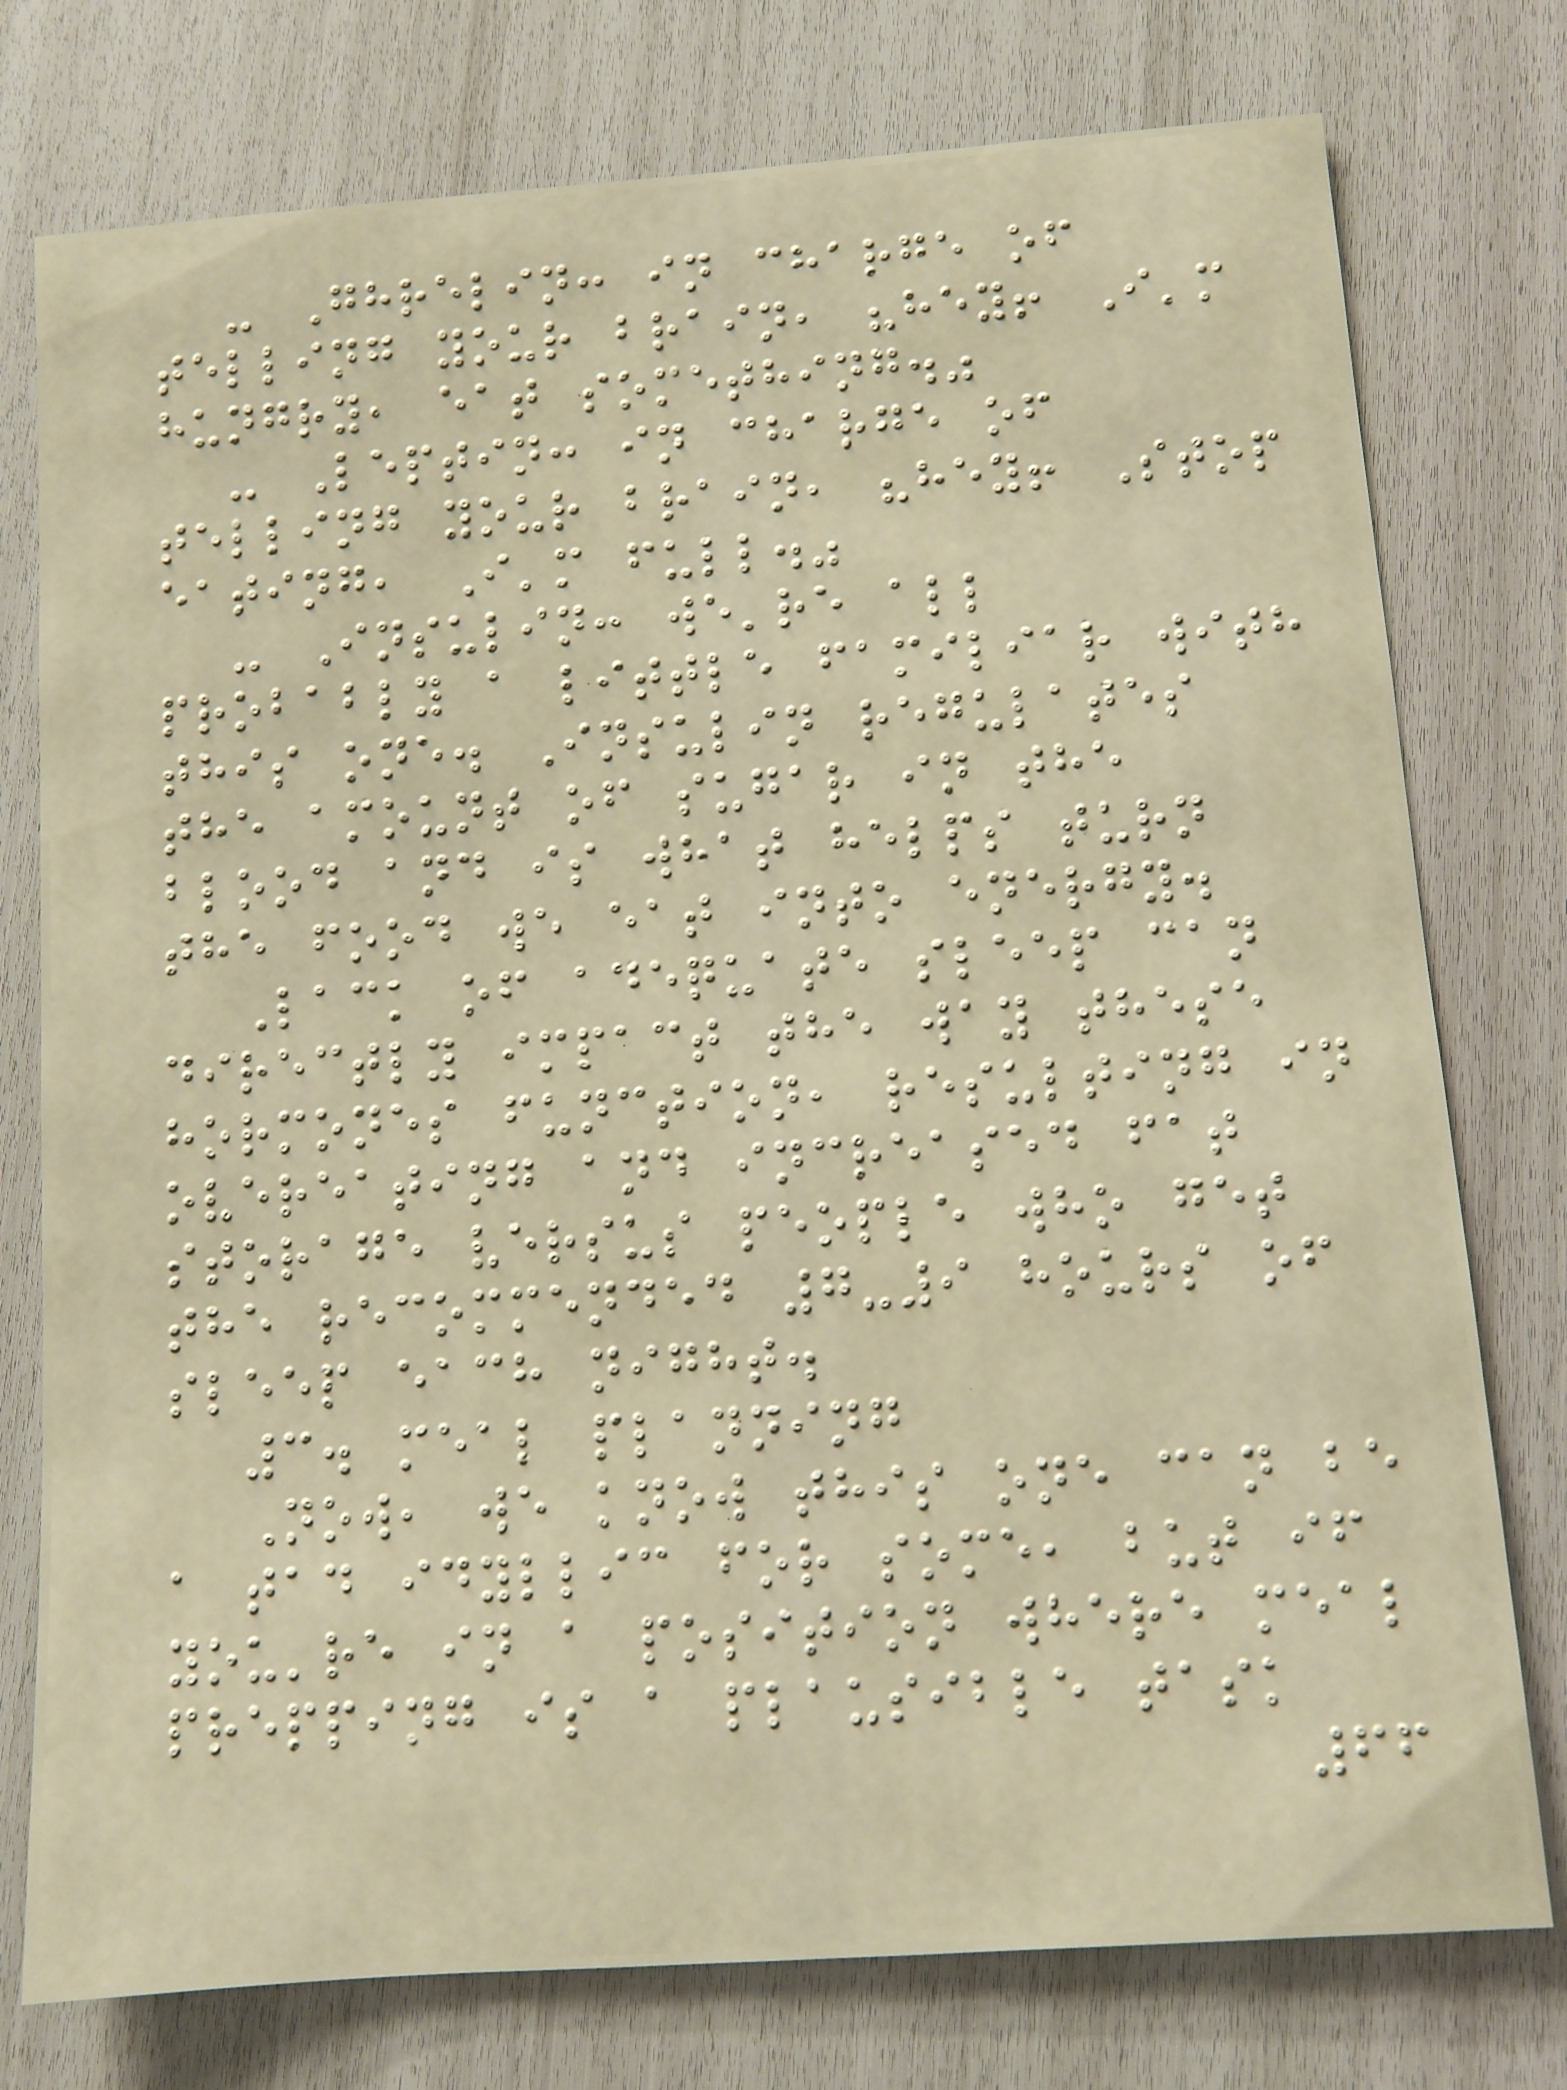- Ghrelin: in charge of
telling your brain, "hey! I'm
hungry, eat something."
- Leptin: in charge of
telling your brain, "hey! Stop
eating, I'm full."
- Insulin: we're all
probably a little familiar with
this one. Insulin regulates
the amount of sugar in the
blood and is what helps turn
the food we eat into energy.
Lack of adequate sleep can
directly impact the way these
hormones function, resulting in
overeating and increased fat
storage versus people who get
the recommended 7-9 hours of
sleep each night.
3. meal planning
Now, we know this one can be
a tad idyllic for some, but if
you're in a position where meal
prepping is a plausible task
66
